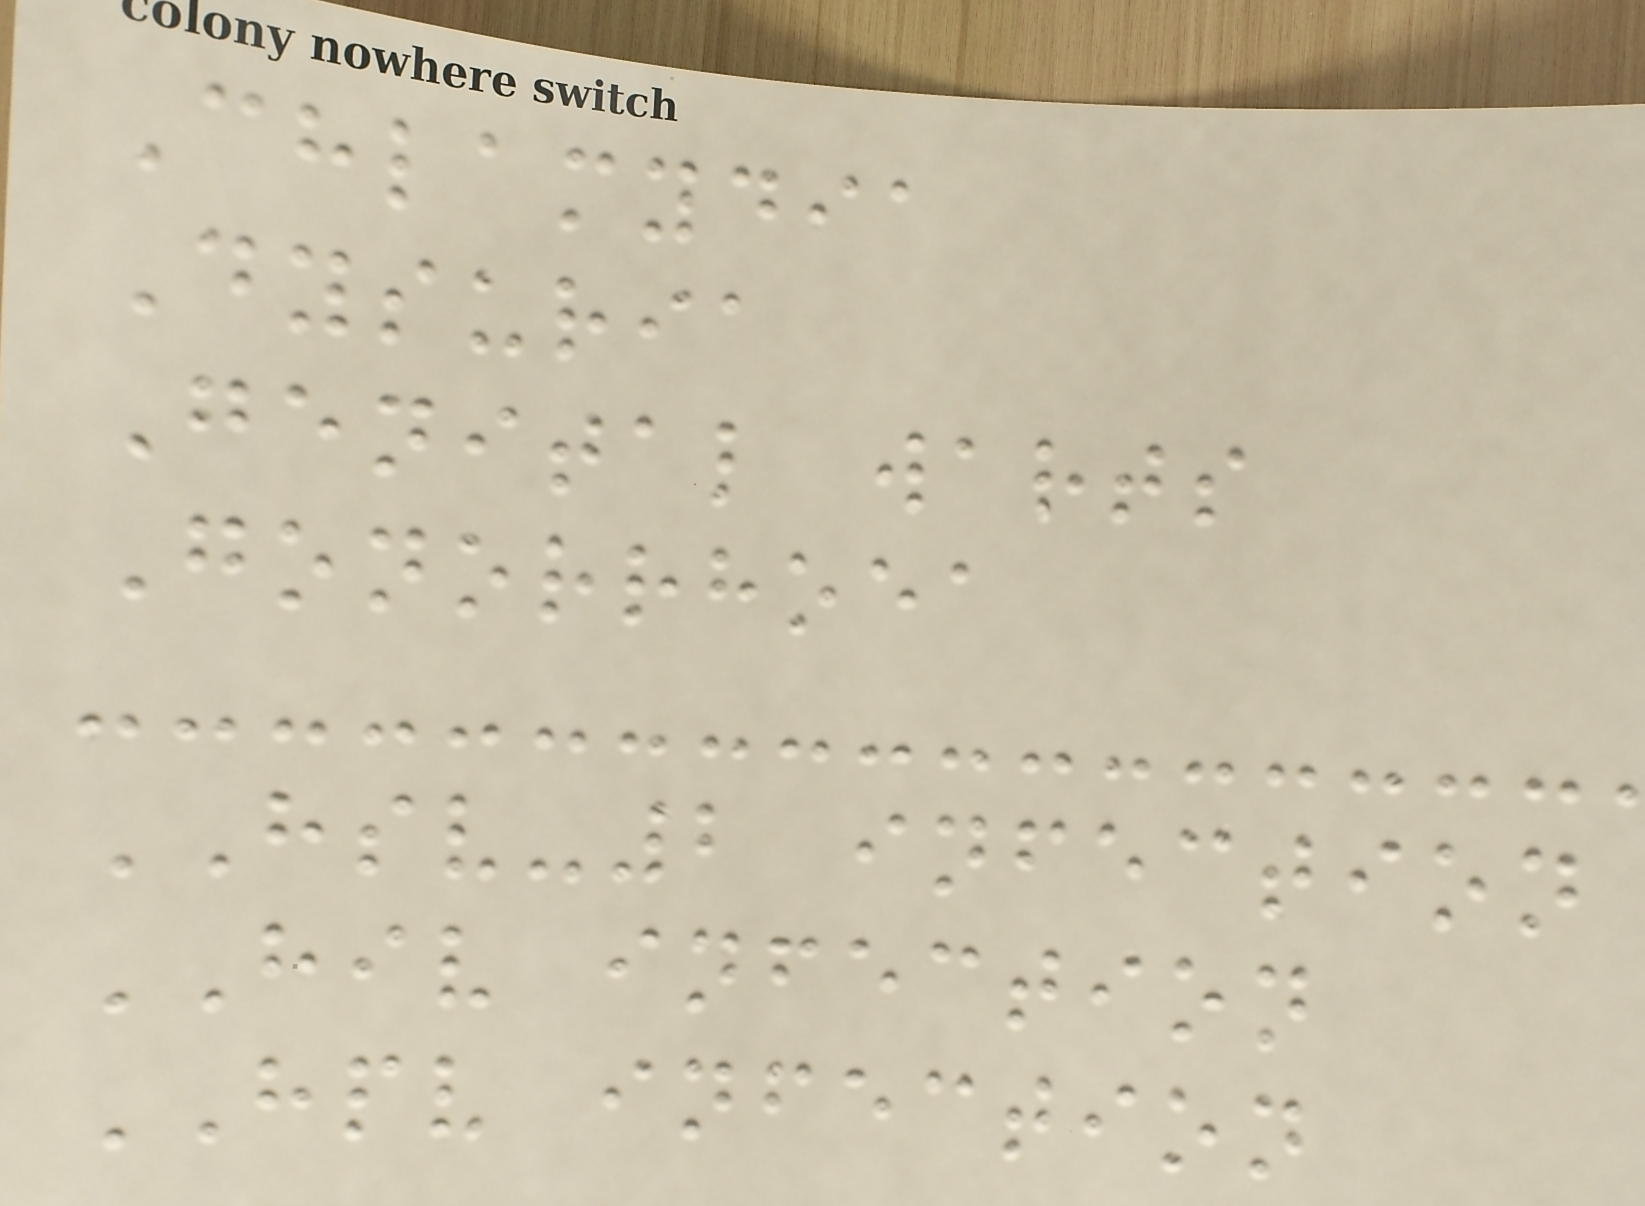Chlamydia
Dysuria
Genital warts
Gonorrhoea
HSV-2 infection
HIV infection
HPV infection
